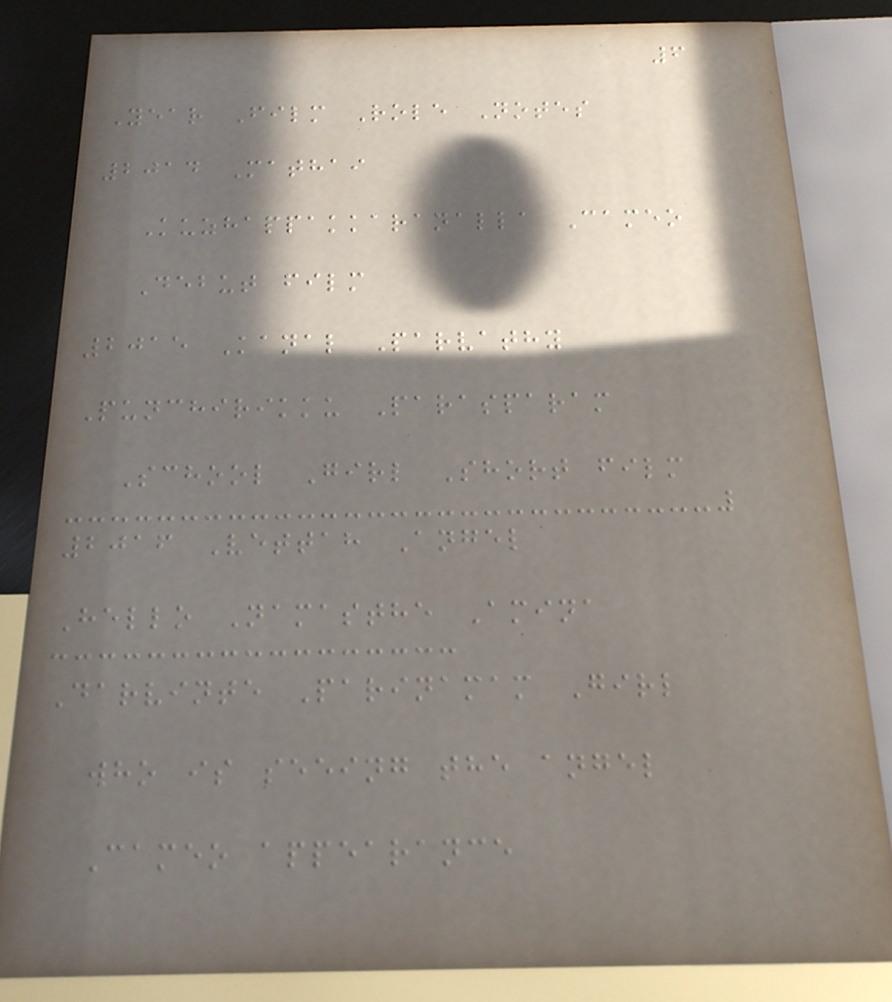6
Year Film Role Notes
2014 Mathai
Kuzhappakkaranalla Cameo
Debut film
2015 Kanal Parvathy
Punchirikku Parasparam
School Girl Short film
2016 Vettah Angel
Hello Namasthe Amina
Darvinte Parinamam Girl
who is seeing the angel
Cameo appearance
